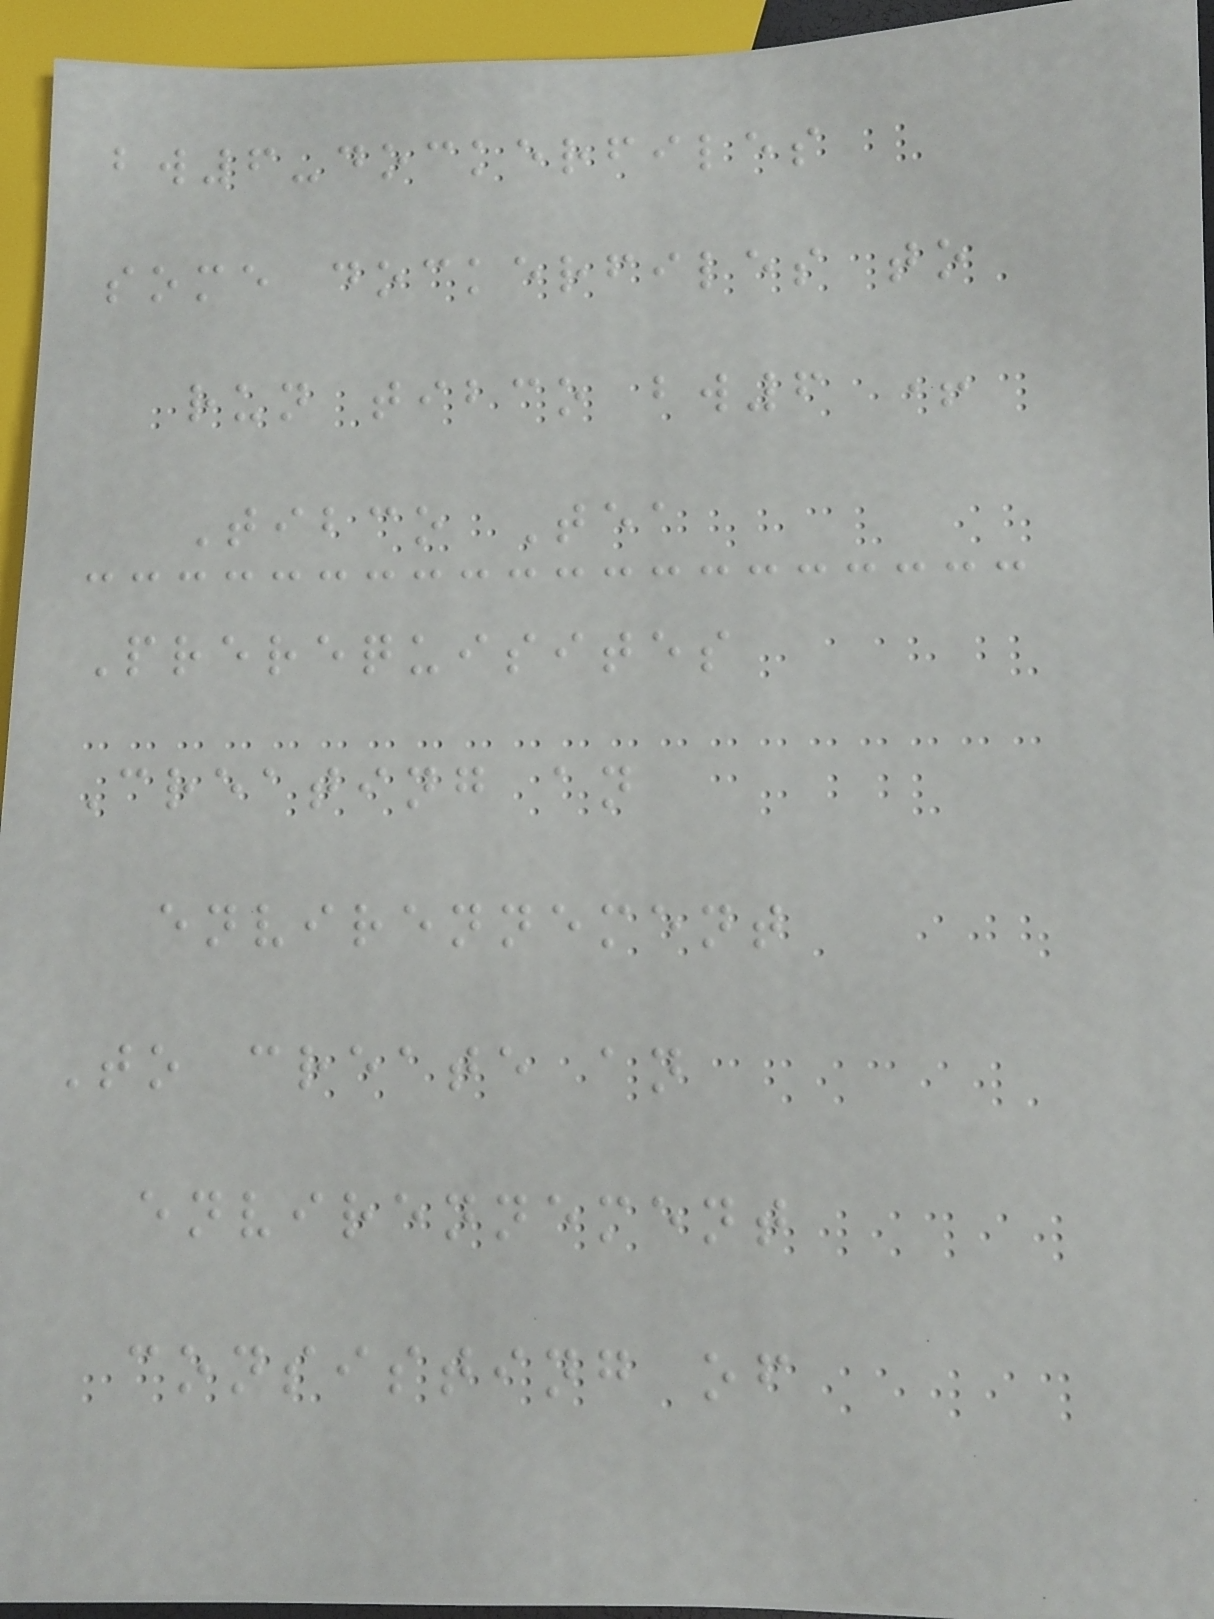bw6-dockerfiles
some dockerfiles to
run tibco bw6 +
Tibco Tea
Prerequisites
Creating an
envirennement
To create an
envirennement
consisting of
